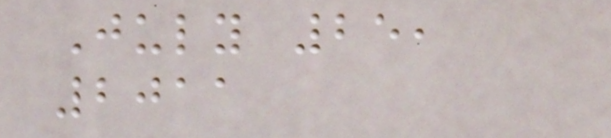July 25,
2011
